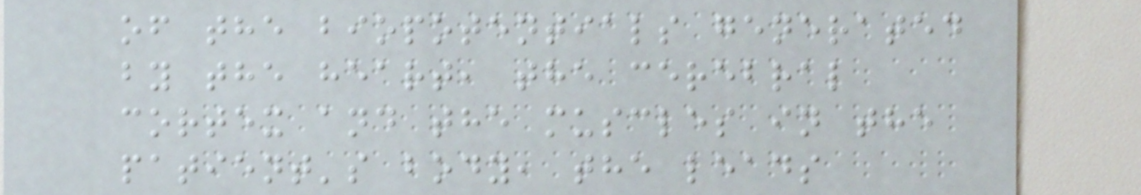of the biopotentials generated
by the heart, the cerebral
cortex and the muscles in the
patient's body, the leads
